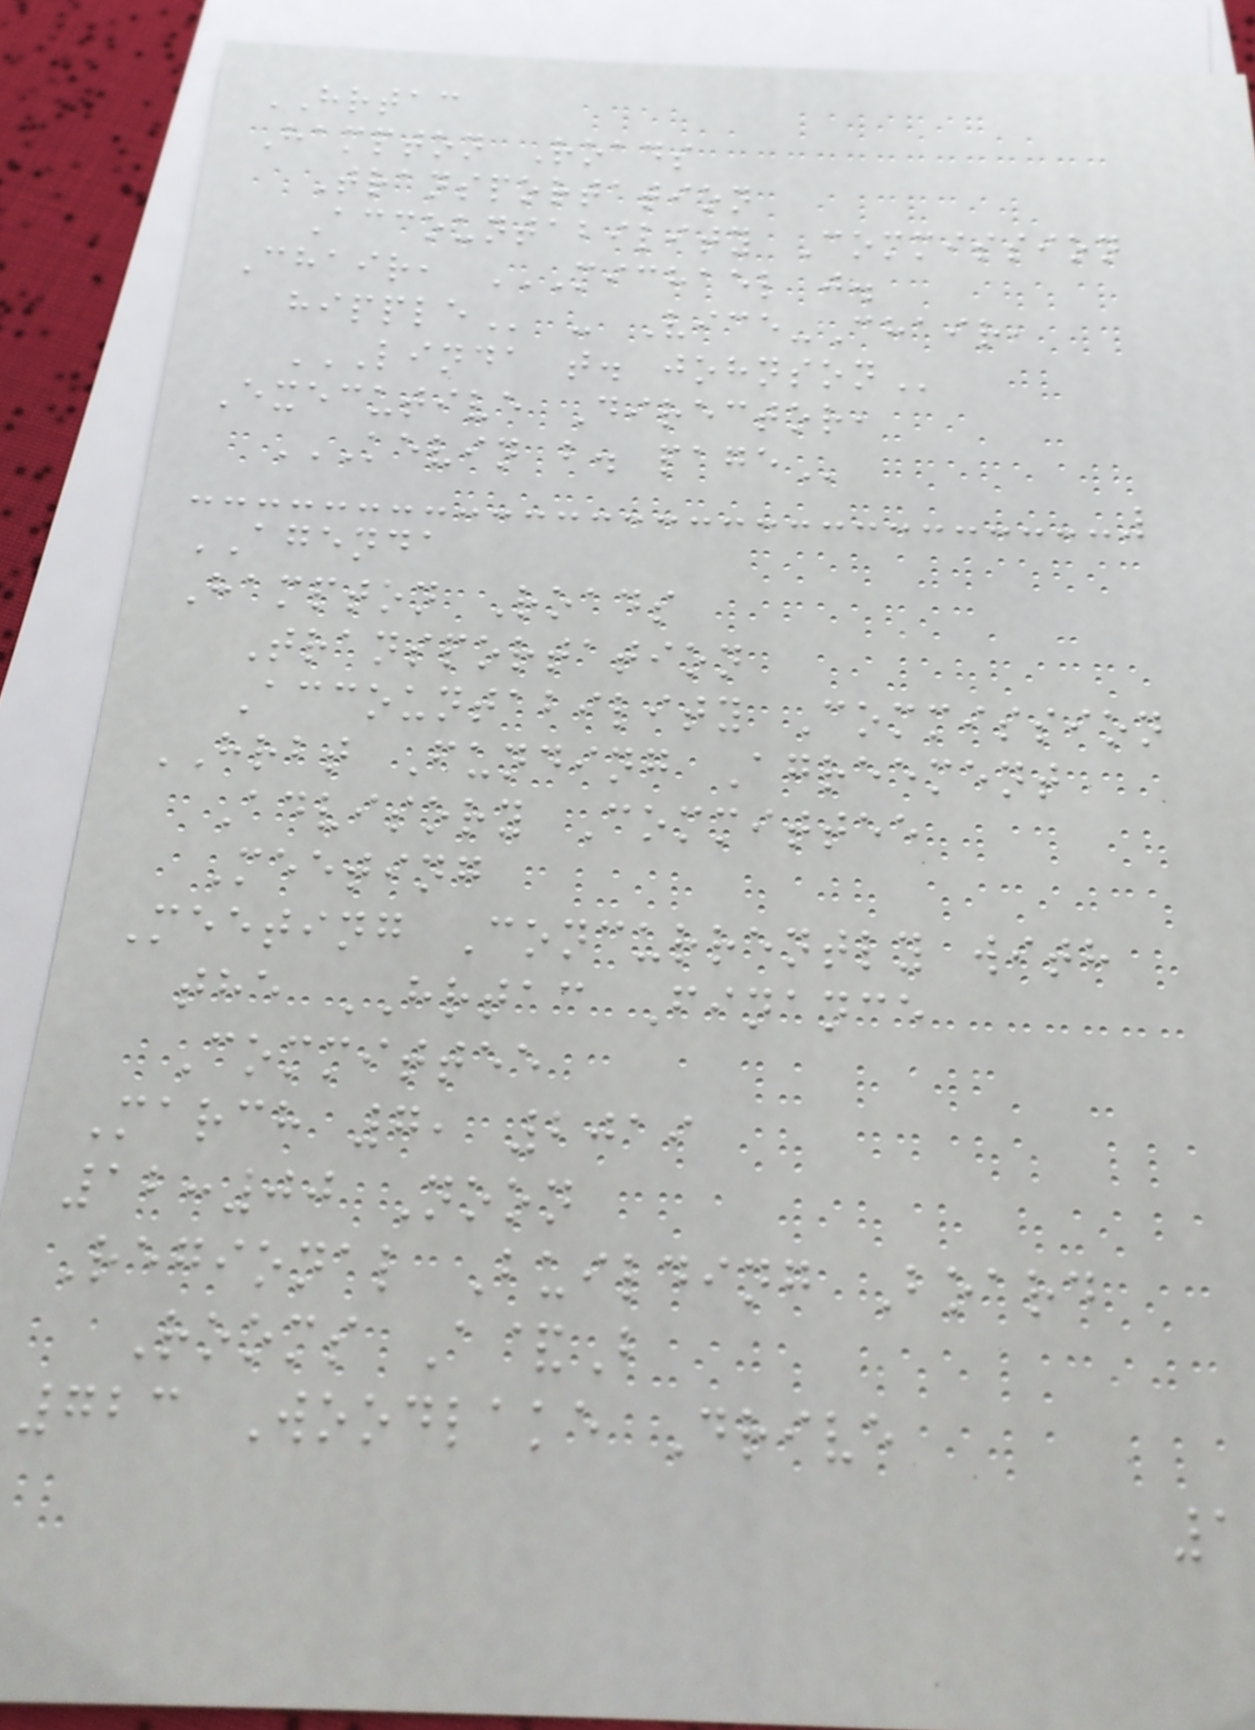HRTAC
Hampton Roads
Transportation
Accountability Commission
Chair, MICHAEL J.
HIPPLE - Vice-Chair,
LINDA T. JOHNSON
Executive Director,
KEVIN B. PAGE
AGENDA
Hampton Roads
Transportation
Accountability Commission
HRBT Funding Agreement
Advisory Committee
Meeting
Meeting Concurrently with
the HRTAC Finance
Committee
March 7, 2019
12:00 Noon
Regional Building Board
Rooms A&B
723 Woodlake Drive
1
